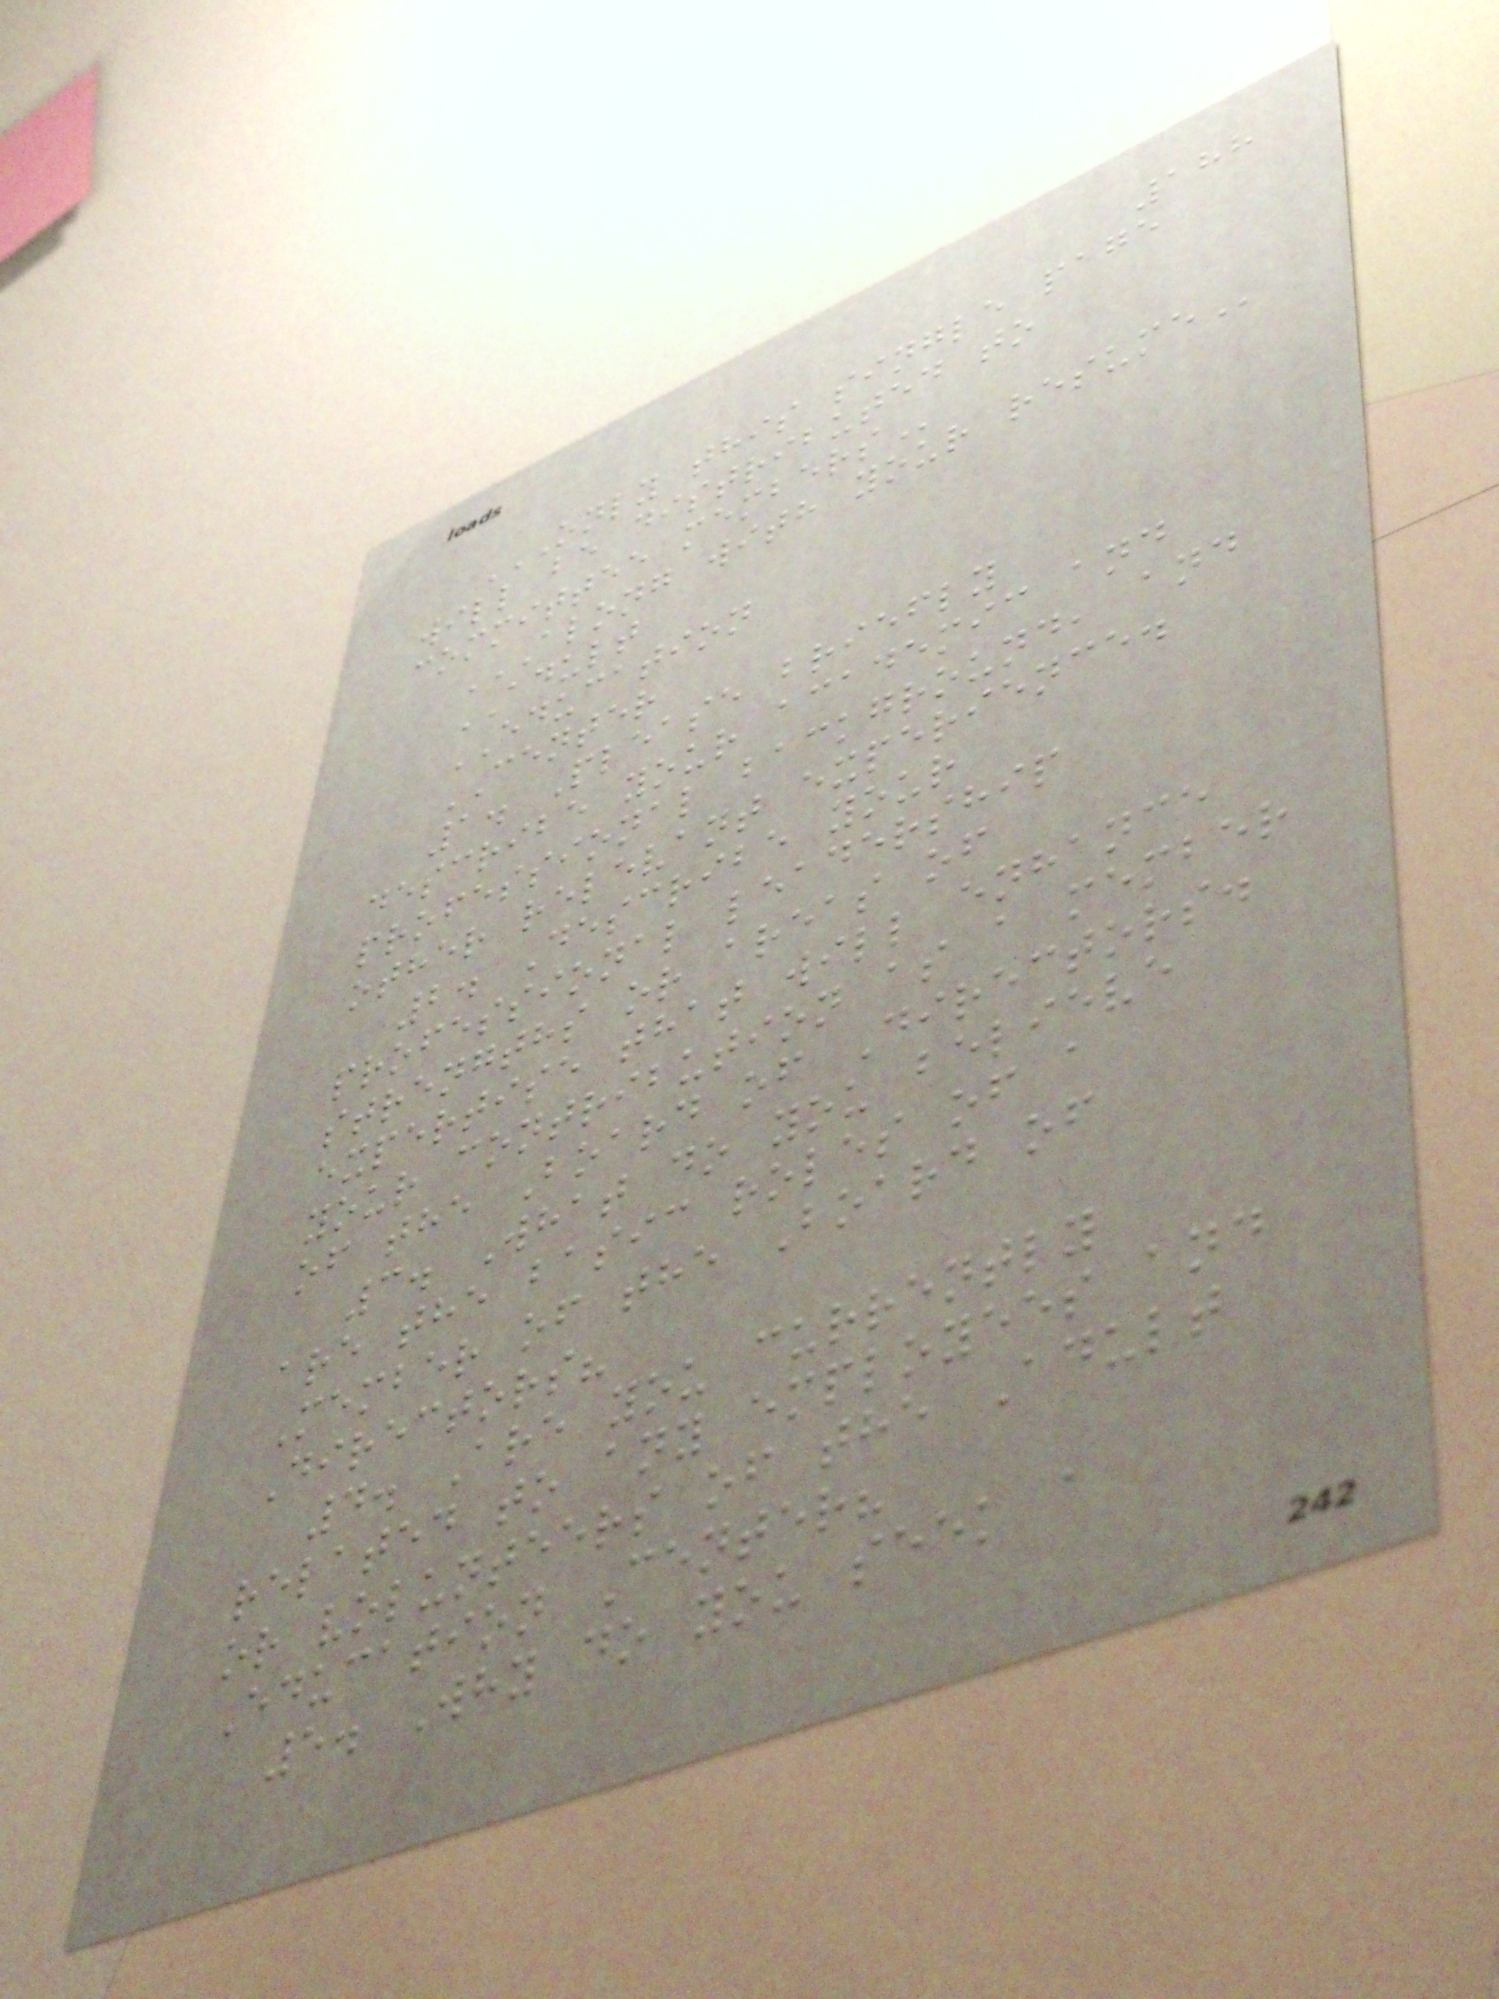188
ONLY THIS SINGLE PAGE
WILL BE DISTRIBUTED TO
COMMITTEE MEMBERS
ALONG WITH YOUR RESUME
ADULT
EDUCATION
CENTER
1. Please briefly
describe your academic and
professional background, and
other relevant experience.
2. Describe your
professional leadership
strengths or areas of
expertise that will enhance
your contribution as a member
of the Board of Directors.
3. What do you believe
are the basic roles of a
Member of the Board of
Directors?
4. Are you currently
related to any employees and
or volunteers of the Adult
Education Center?
5. Why do you seek a
